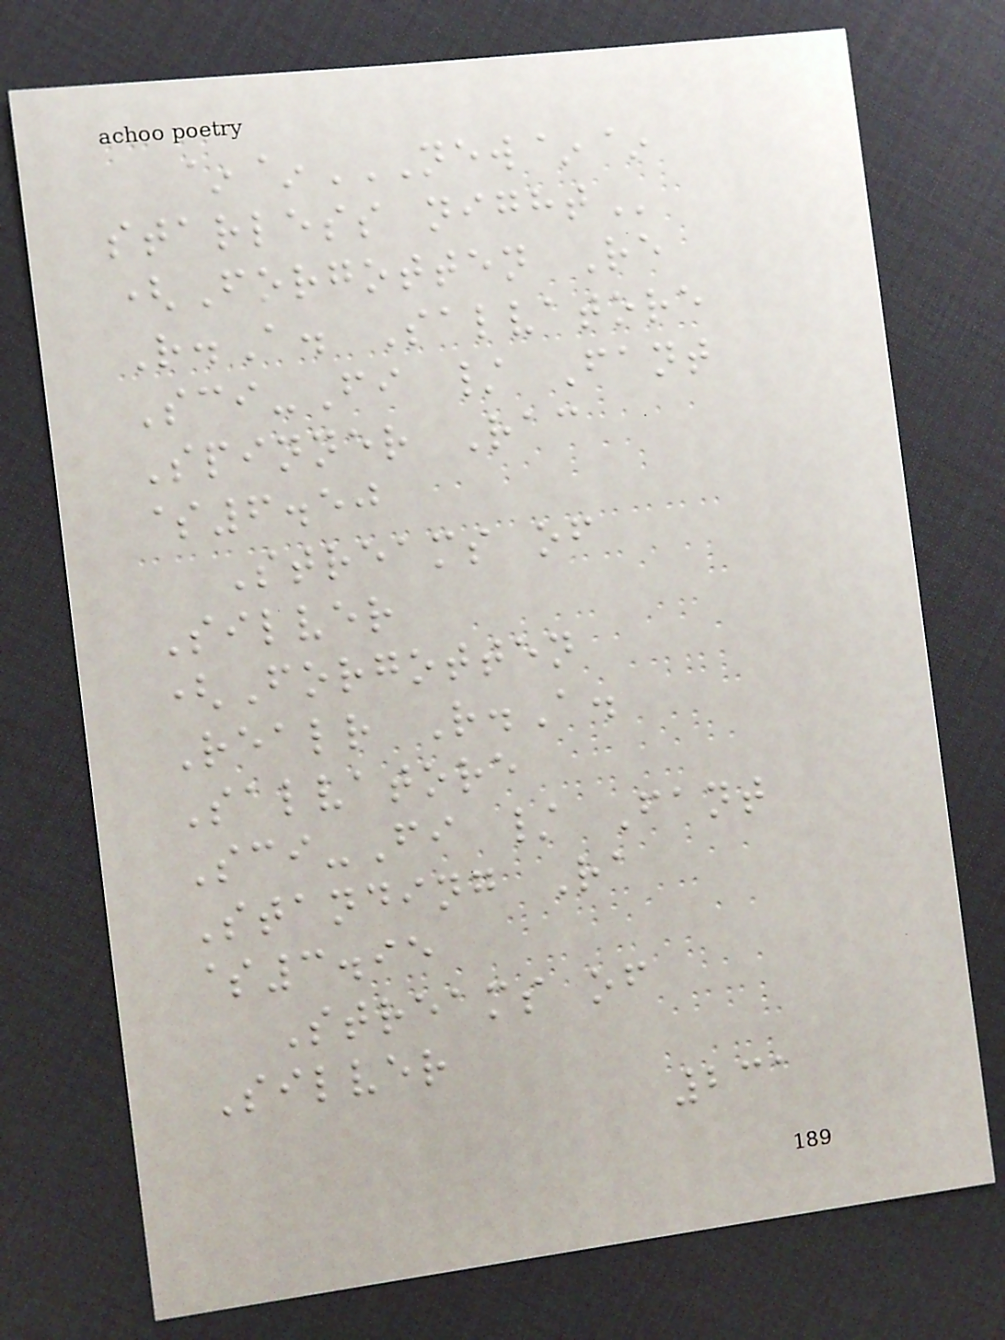~~NEW~~
STARLESS NIGHT
(Forgotten Re
R.A. Salvatore
Sci-Fi / Fant
Spinner Rac
$6.50
Streams of
Silver
(Forgotten
Realr R.A.
Salvatore
Sci-Fi / Fant
Standing Ra
$3.95
Streams of
Silver
231
